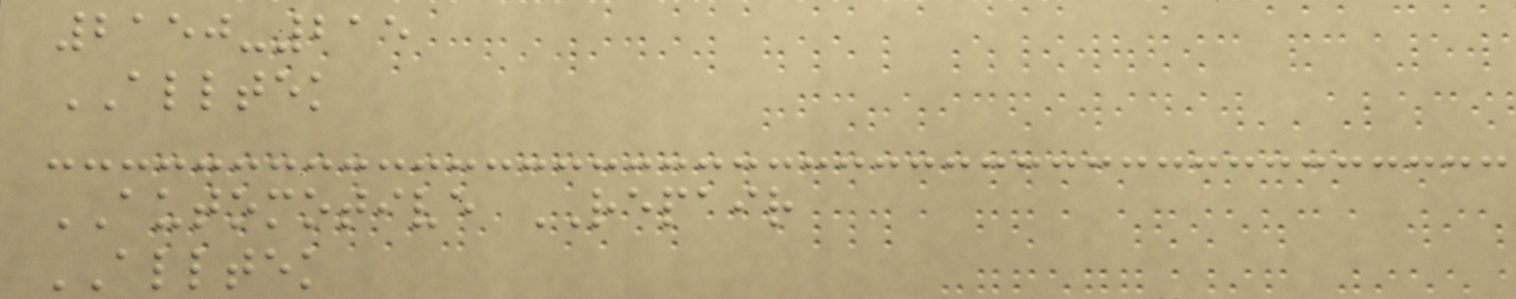2150-215
ALLTEK
AUTOMOTIVE REPAIR
ALLTEK
